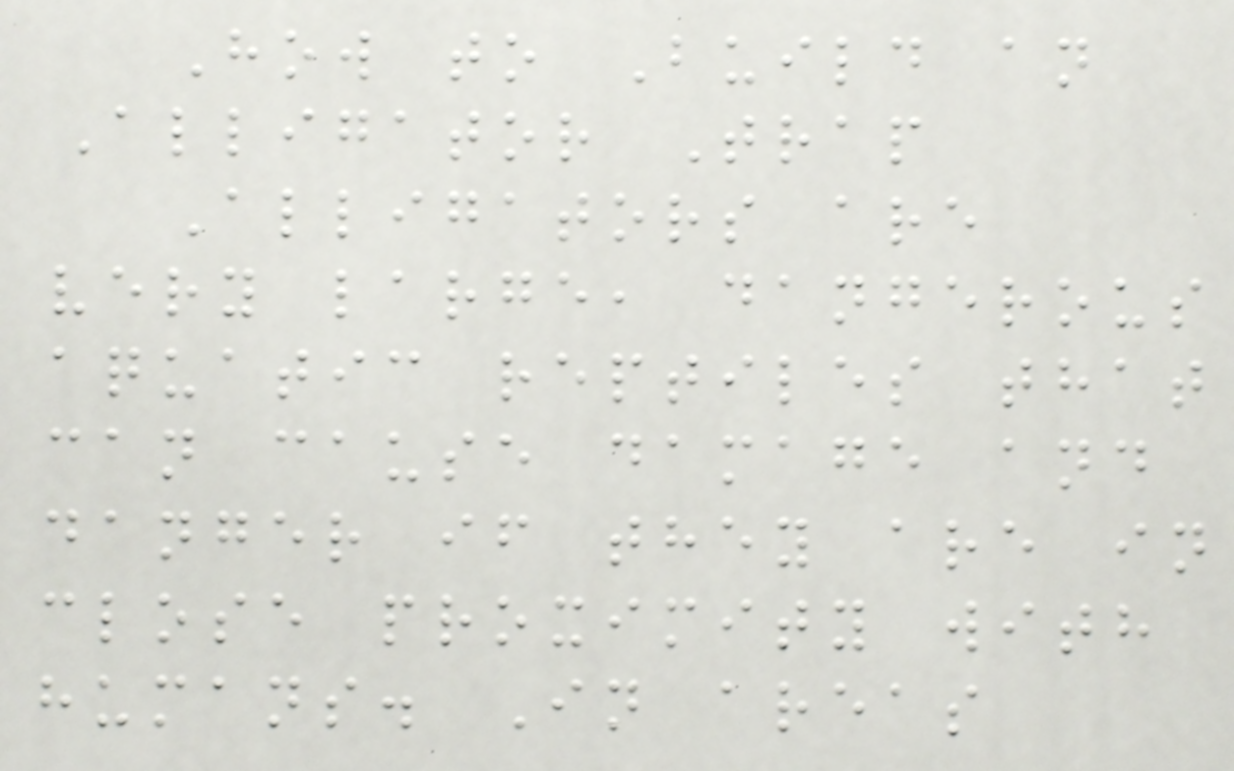How to Build an
Alligator Trap
Alligators are
very large, dangerous
aquatic reptiles that
can cause damage and
danger if they are in
close proximity with
humans. In areas
